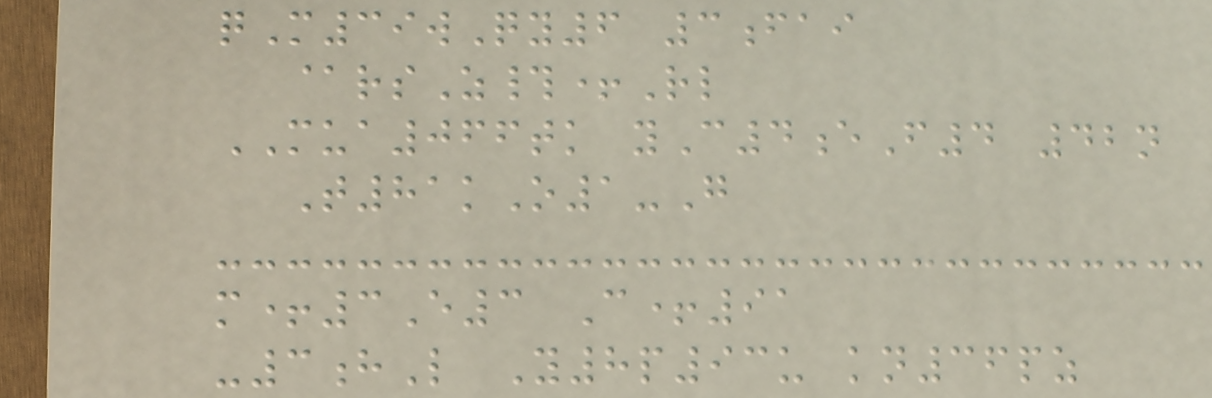qM39wQy6 3fai
@rsZ#+Rl
MUA066tk yC4eF4 42n
T81kO1-G
m+3E3 C+91
-3hL Y8p93u kn36pz
